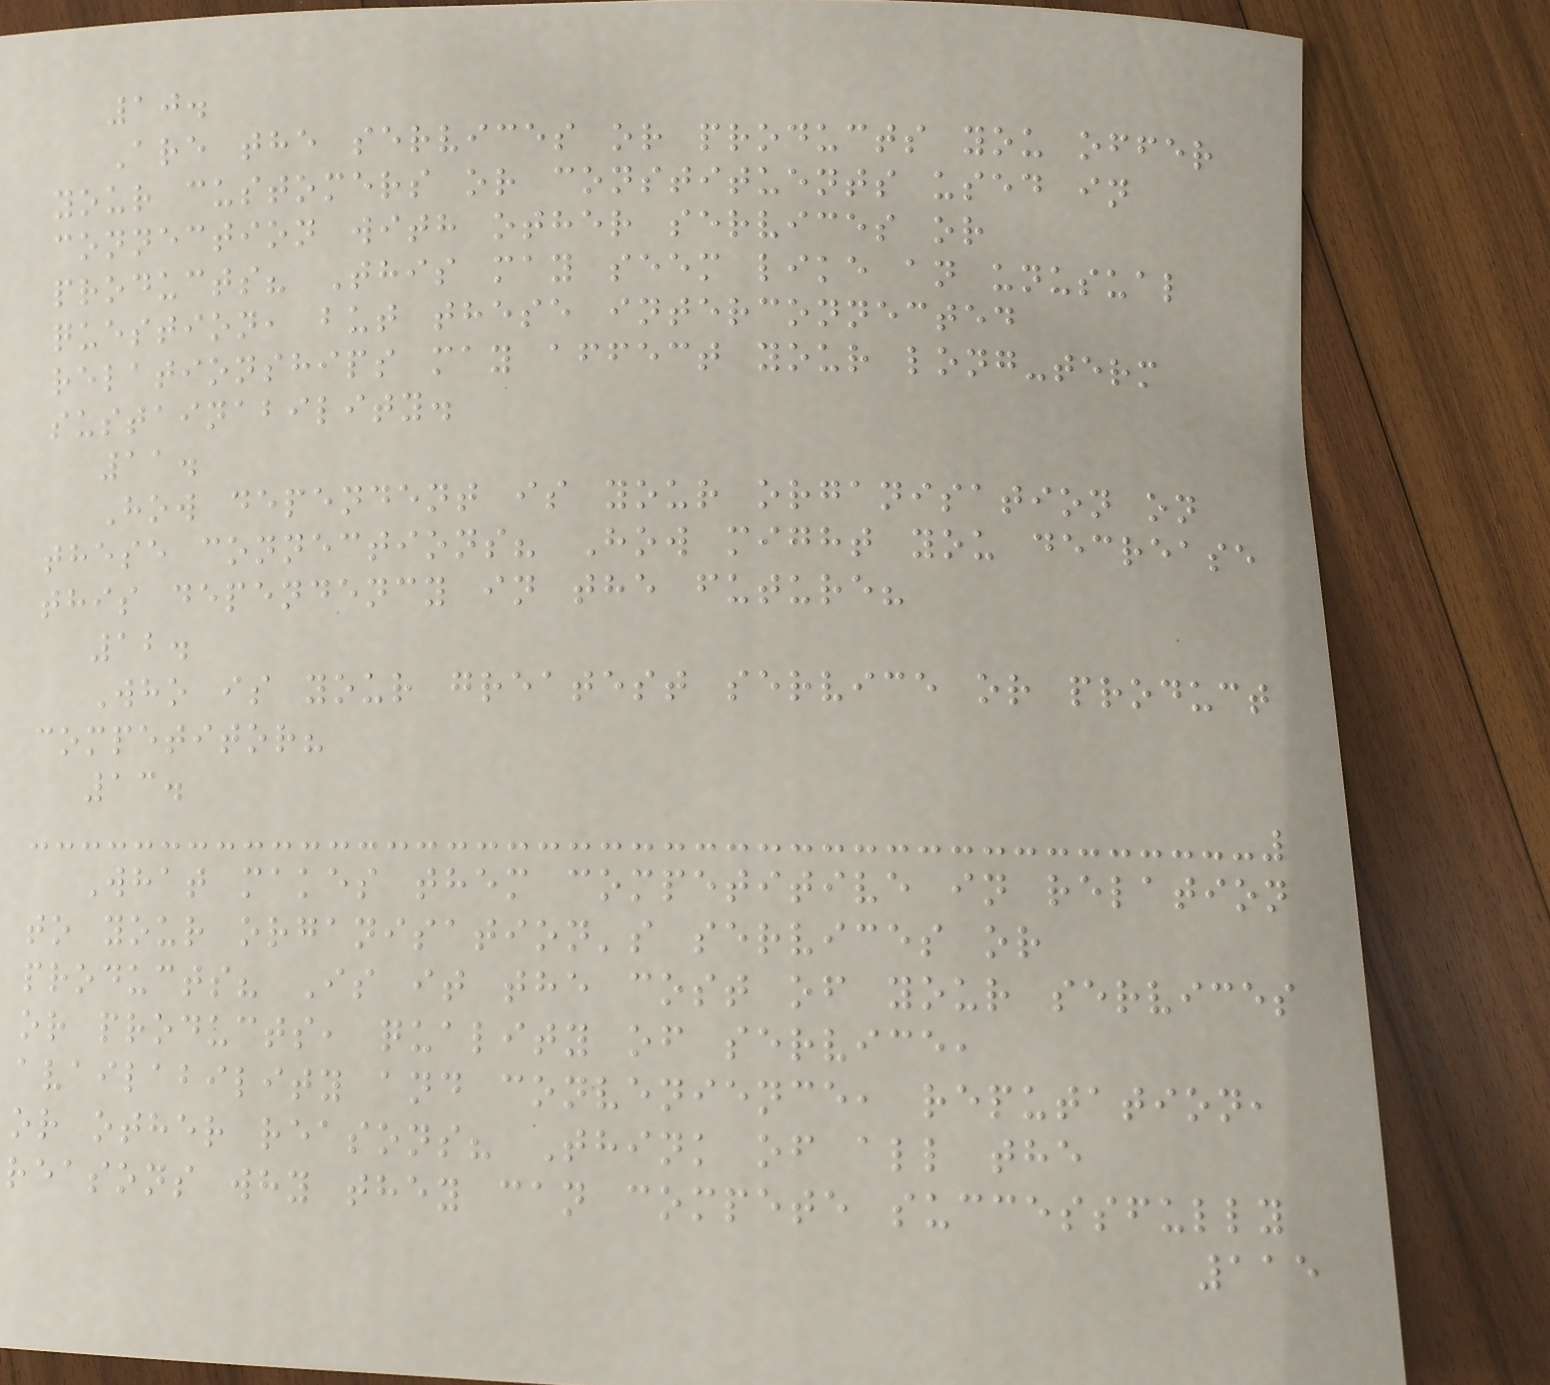10.
Are the services or products you offer
your customers or constituents used in
connection with other services or
products? This may seem like an unusual
question, but these interconnected
relationships may affect your long-term
sustainability.
11.
How dependent is your organisation on
these connections? How might you decrease
this dependency in the future?
12.
Who is your greatest service or product
competitor?
13.
What makes them competitive in relation
to your organisation's services or
products? Is it the cost of your services
or products, quality of service,
availability and convenience, reputation,
or other reasons? Think of all the
reasons why they can compete successfully
115
